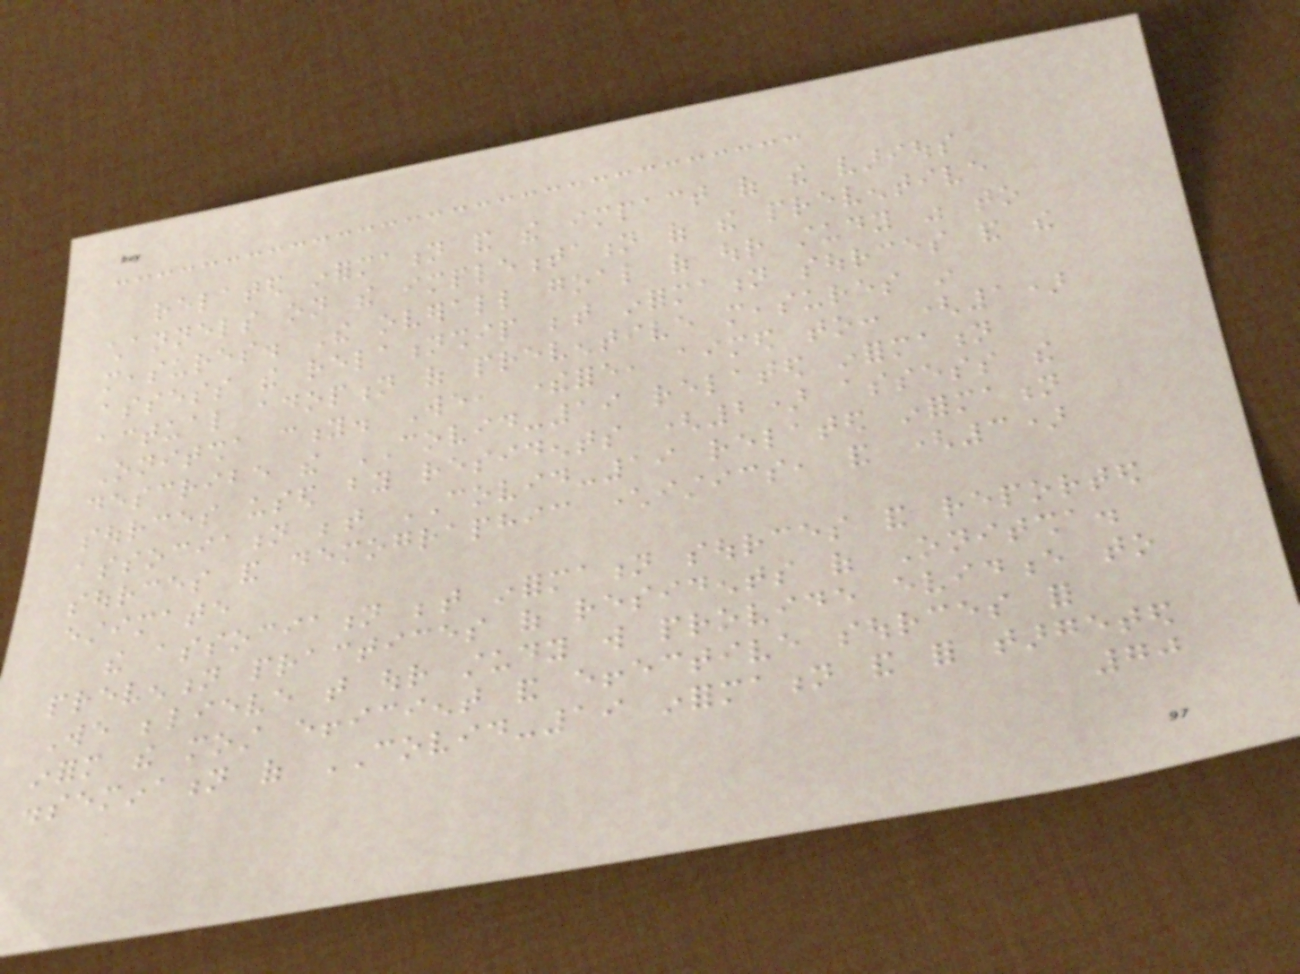related information and the impact of the various
channels on the implementation of the preventive
measures. The overall goal of our study was to
assess the relationship between information sources and the
actual adoption of preventive measures in
Onitsha city. We, therefore, aimed to: (1)
describe the COVID-19 related information
sources used by residents (2) assess the
association between COVID-19 related information
sources and demographic characteristics, and (3)
estimate
the association between information sources and reported
prevention practices of residents of Onitsha.
We believe that our study will provide evidence to
inform the most efficient and effective sources for
dissemination of COVID-19 information and for targeted
70
